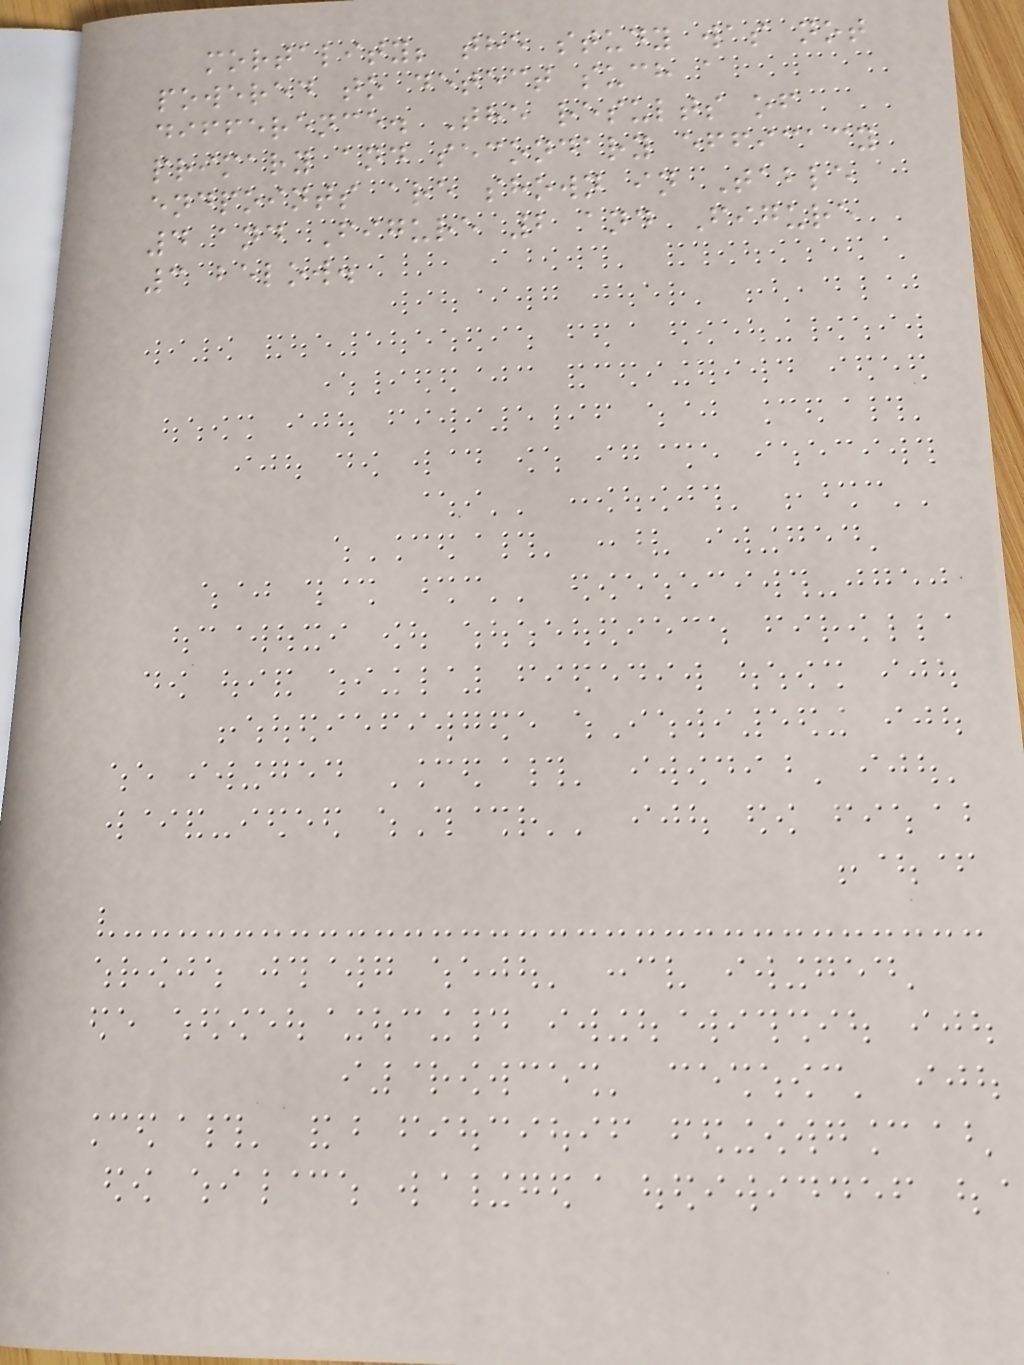mortality; the study was not
powered to detect such a
difference. The results of
primary and secondary efficacy
endpoints are shown in Table
4 and Figure 2 and Figure
3 below.
